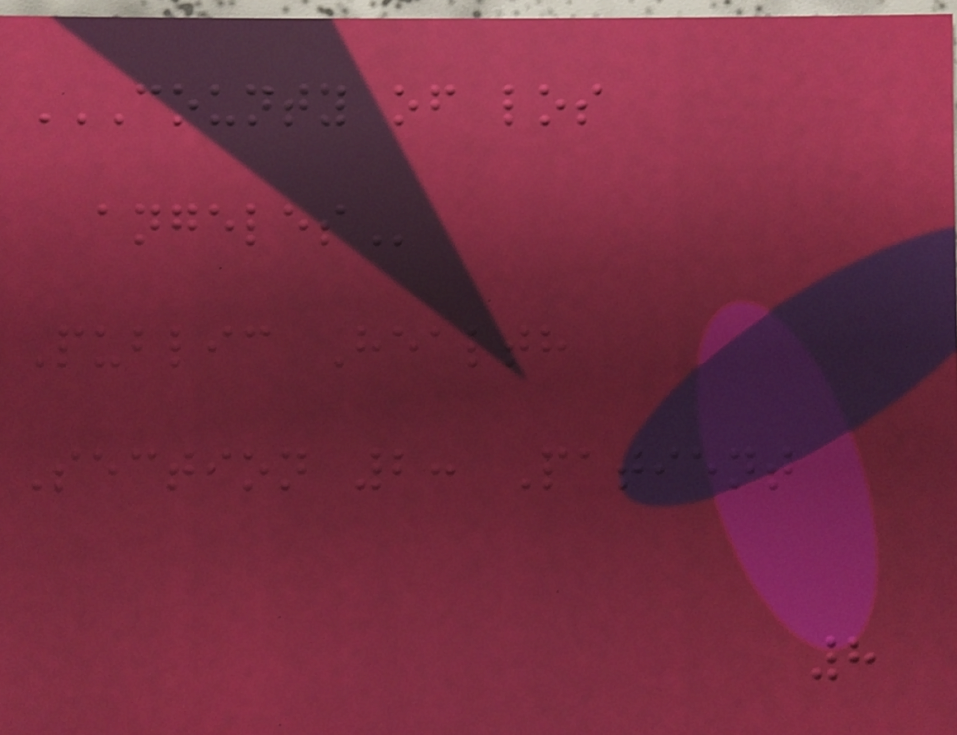COUNTY OF LOS
ANGELES
Public Health
Section 2: Patient
8
